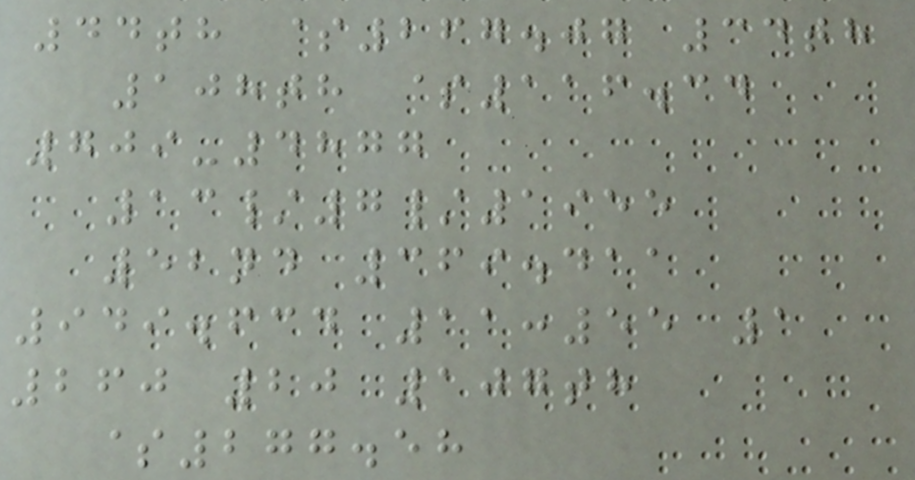44th $267.07 34th
108th $116.34
709-4877
13/7/1955
52nd 369.411
949.634 11:55 1
260 20 107th
$277.58
